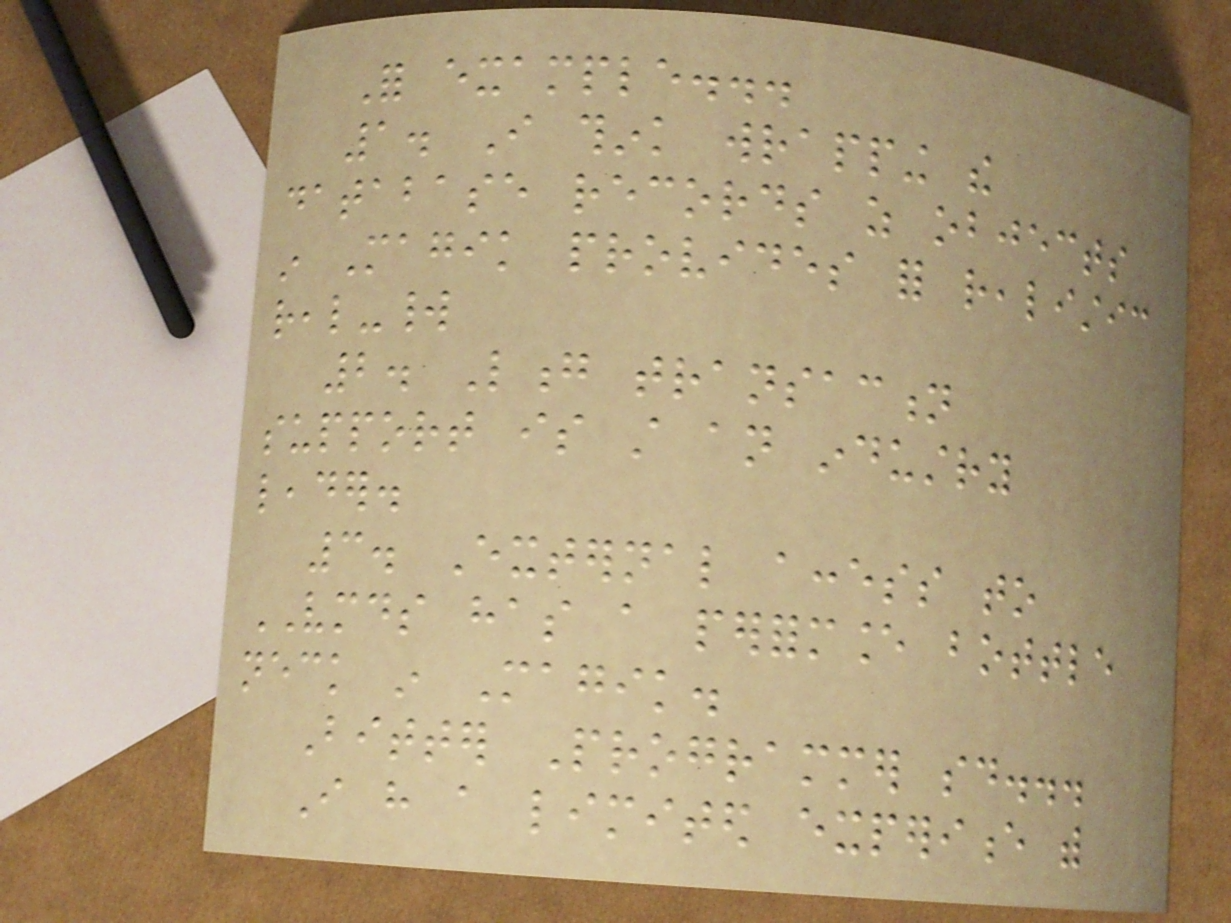For example...
1. I think wrapping the
database records as objects
in Magik provides for realistic
real-world
2. Long transaction
support is still an industry
leader.
3. External access to
VMDS has a performance bottle
neck in Magik.
Bitter Programmer said...
I have a limited experience with
